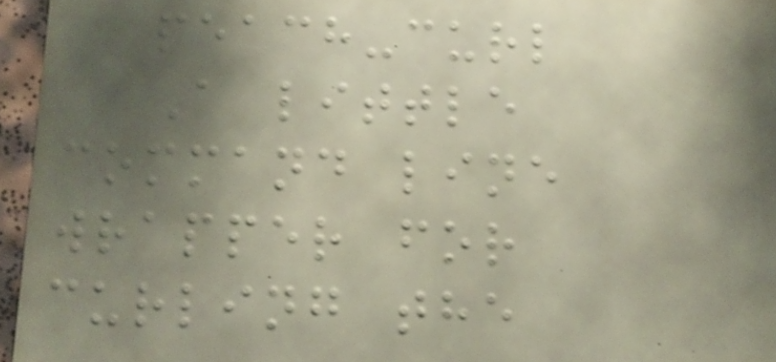peach-curl
A little
command line
wrapper for
curling the
